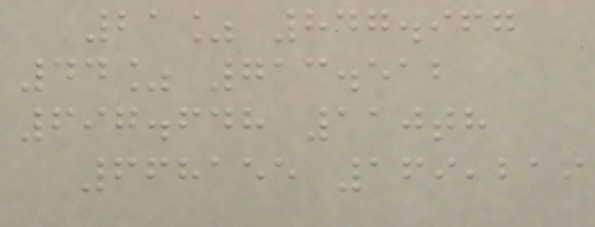21% 847.967
44% 713.512
697.648 110th
668155 169,219
